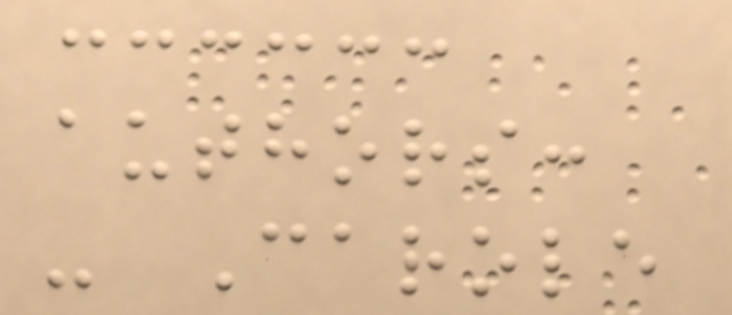authors:
- Carole
